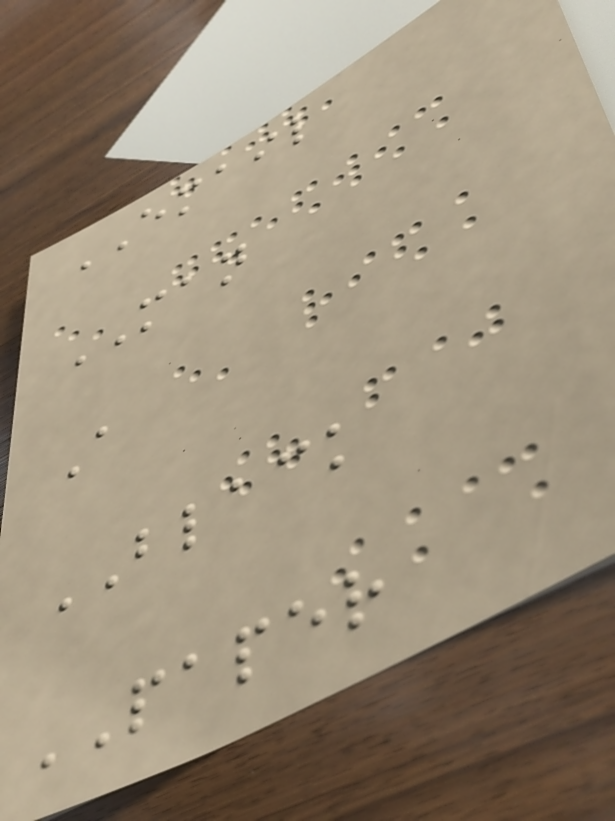EMAIL
MAN
A
BLACK
PAPER
